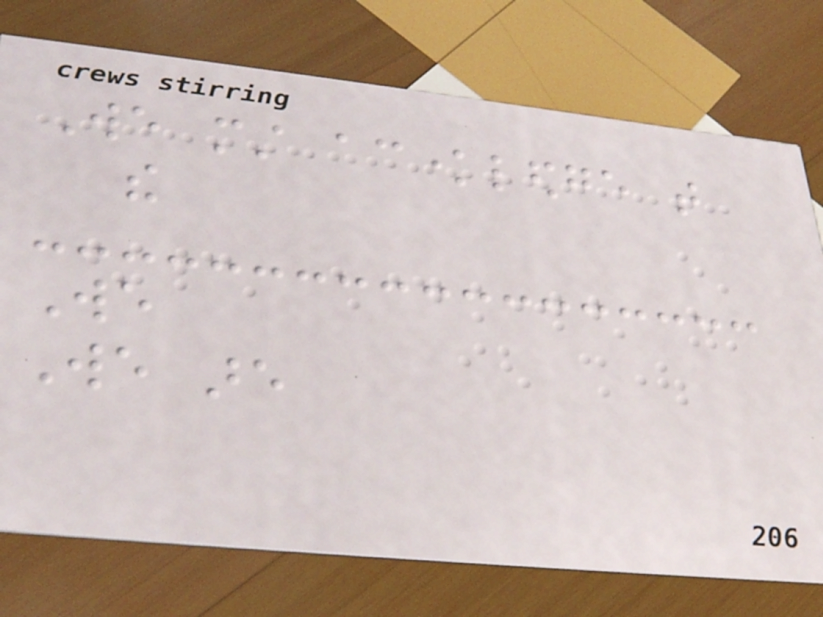We must acknowledge that
the
We
We are
